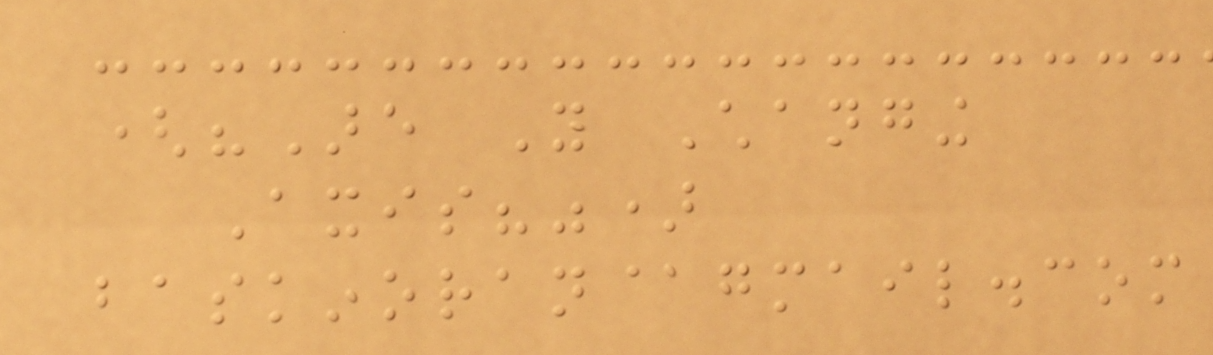("Are You Changing
Axis?")
baskinoran@gmail.com
